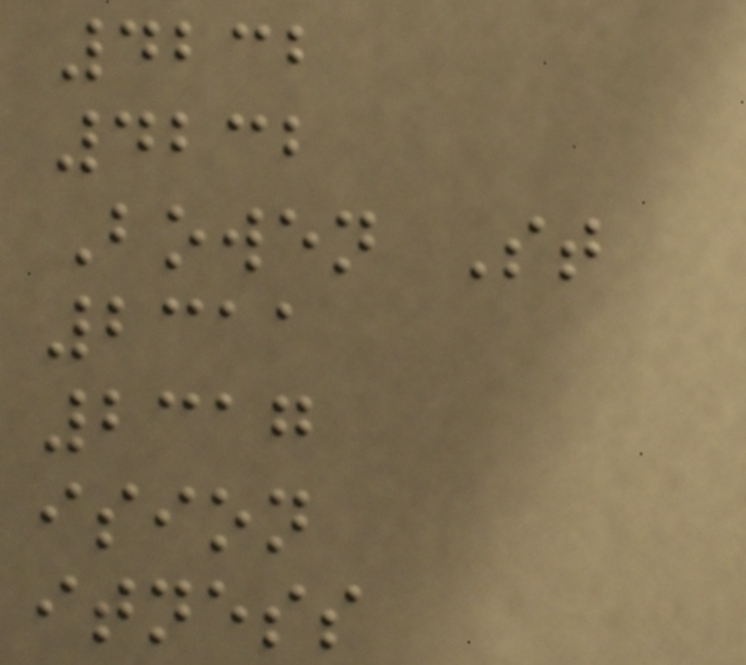4232
4232
Bowen St
2311
2317
ision
itness
